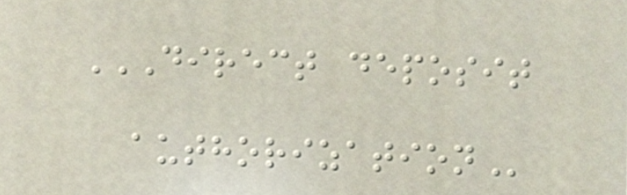DIRECT DEPOSIT
AUTHORIZATION
